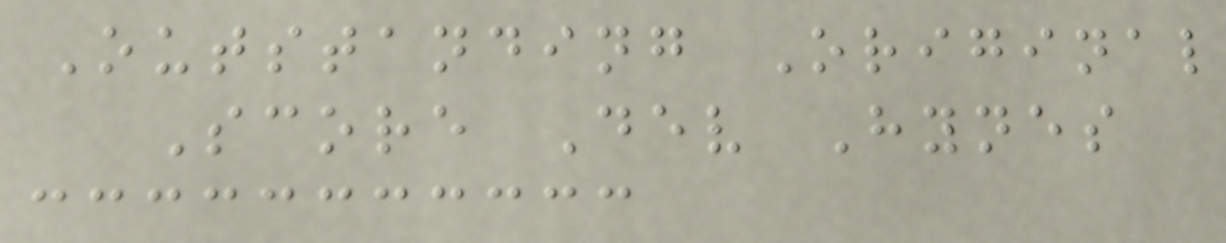Outstanding Original
Score Dev Hynes
